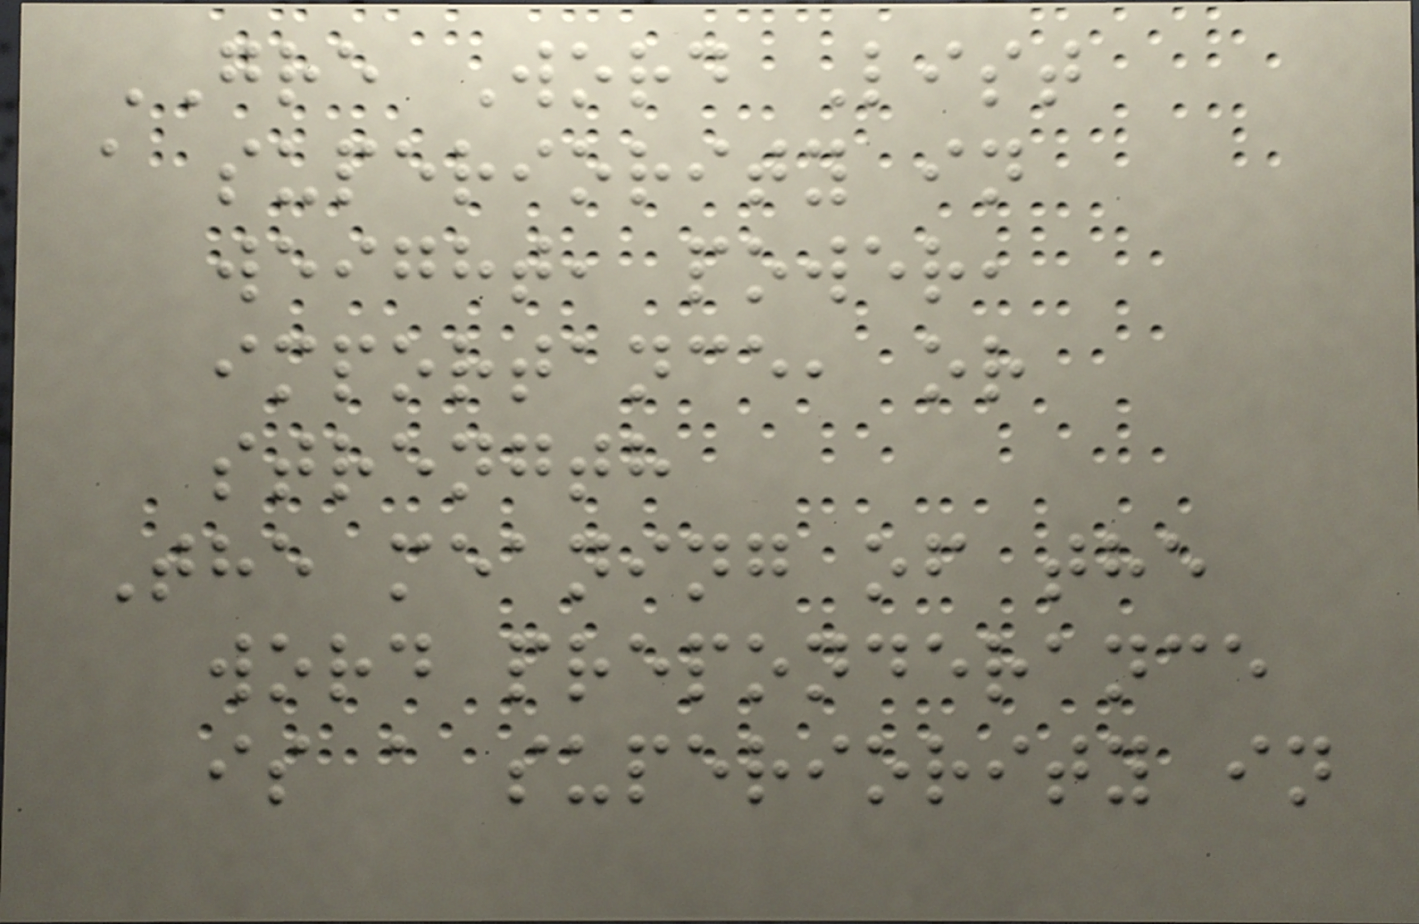GRE Word List
a superiority in
weight, power,
importance, or
strength
The meaning of the
word preponderance
is a superiority in
